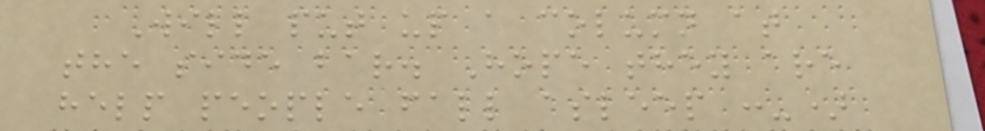Will put up a column at
the side bar. Hope they are
help people fall asleep :-)
